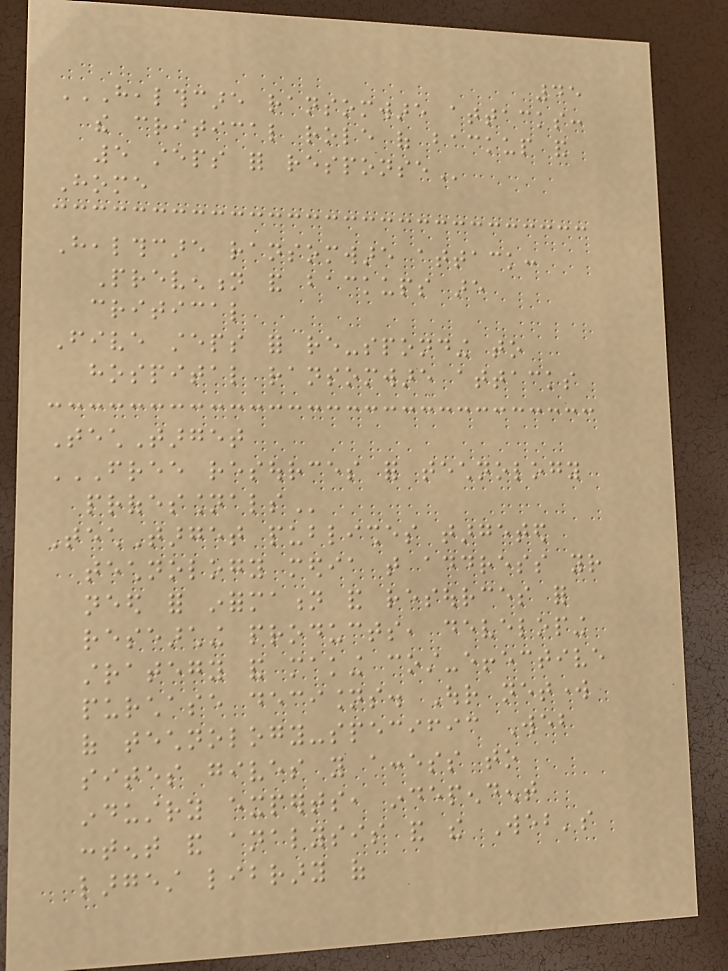45
HEALTHCARE RANSOMWARE ATTACKS:
THE CRITICAL ROLE OF BACKUP AND
5 STEPS FOR RESPONSE
Home
Healthcare ransomware attack:
Prevention and backups are
critical
Five steps for re-sponding to
hospital ransomware attacks
TechTarget
FREE RESOURCES FOR TECHNOLOGY
PROFESSIONALS
TechTarget publishes targeted
technology media that address your
need for information and resources for
researching products, developing
strategy and making cost-effective
purchase decisions. Our network
of technology-specific Web
sites gives you access to
industry experts, independent
content and analysis and the Web's
largest library of
